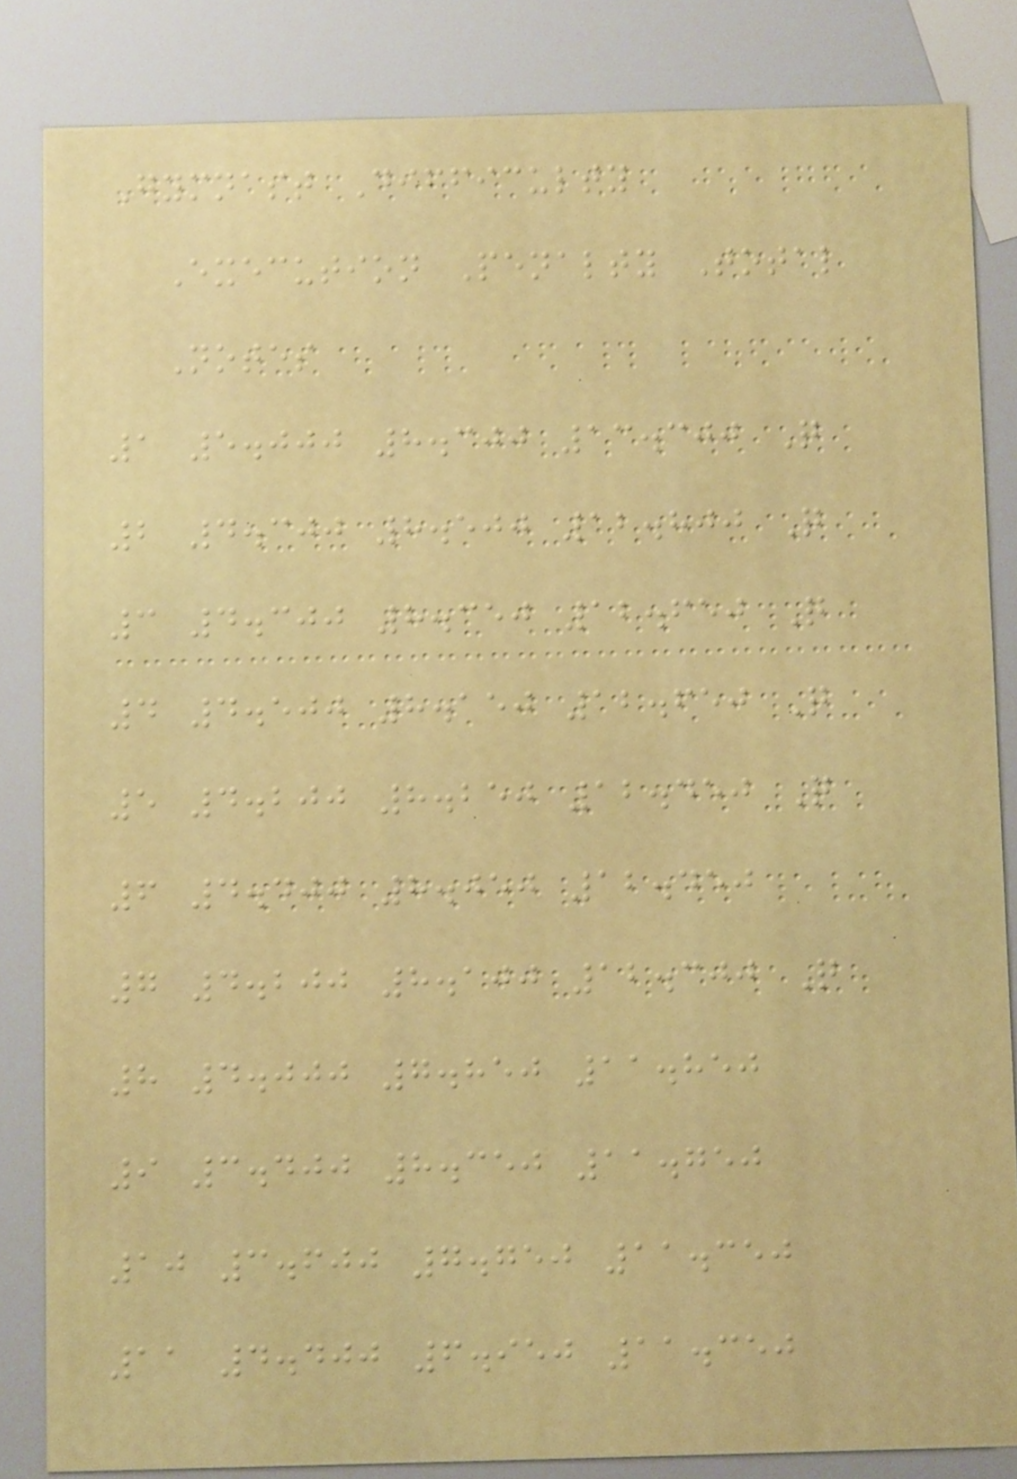Gymnast Difficulty
Execution Penalty Total
Notes
1 5.000 8.300 13.300 Q
2 4.300 8.500 12.800 Q
3 4.300 8.350 12.650 Q
4 4.500 8.150 12.650 Q
5 4.200 8.250 12.450 Q
6 4.400 8.050 12.450
7 4.200 8.100 12.300 Q
8 4.000 7.850 11.850
9 3.400 8.350 11.750
10 3.600 7.750 11.350
11 4.400 6.950 11.350
